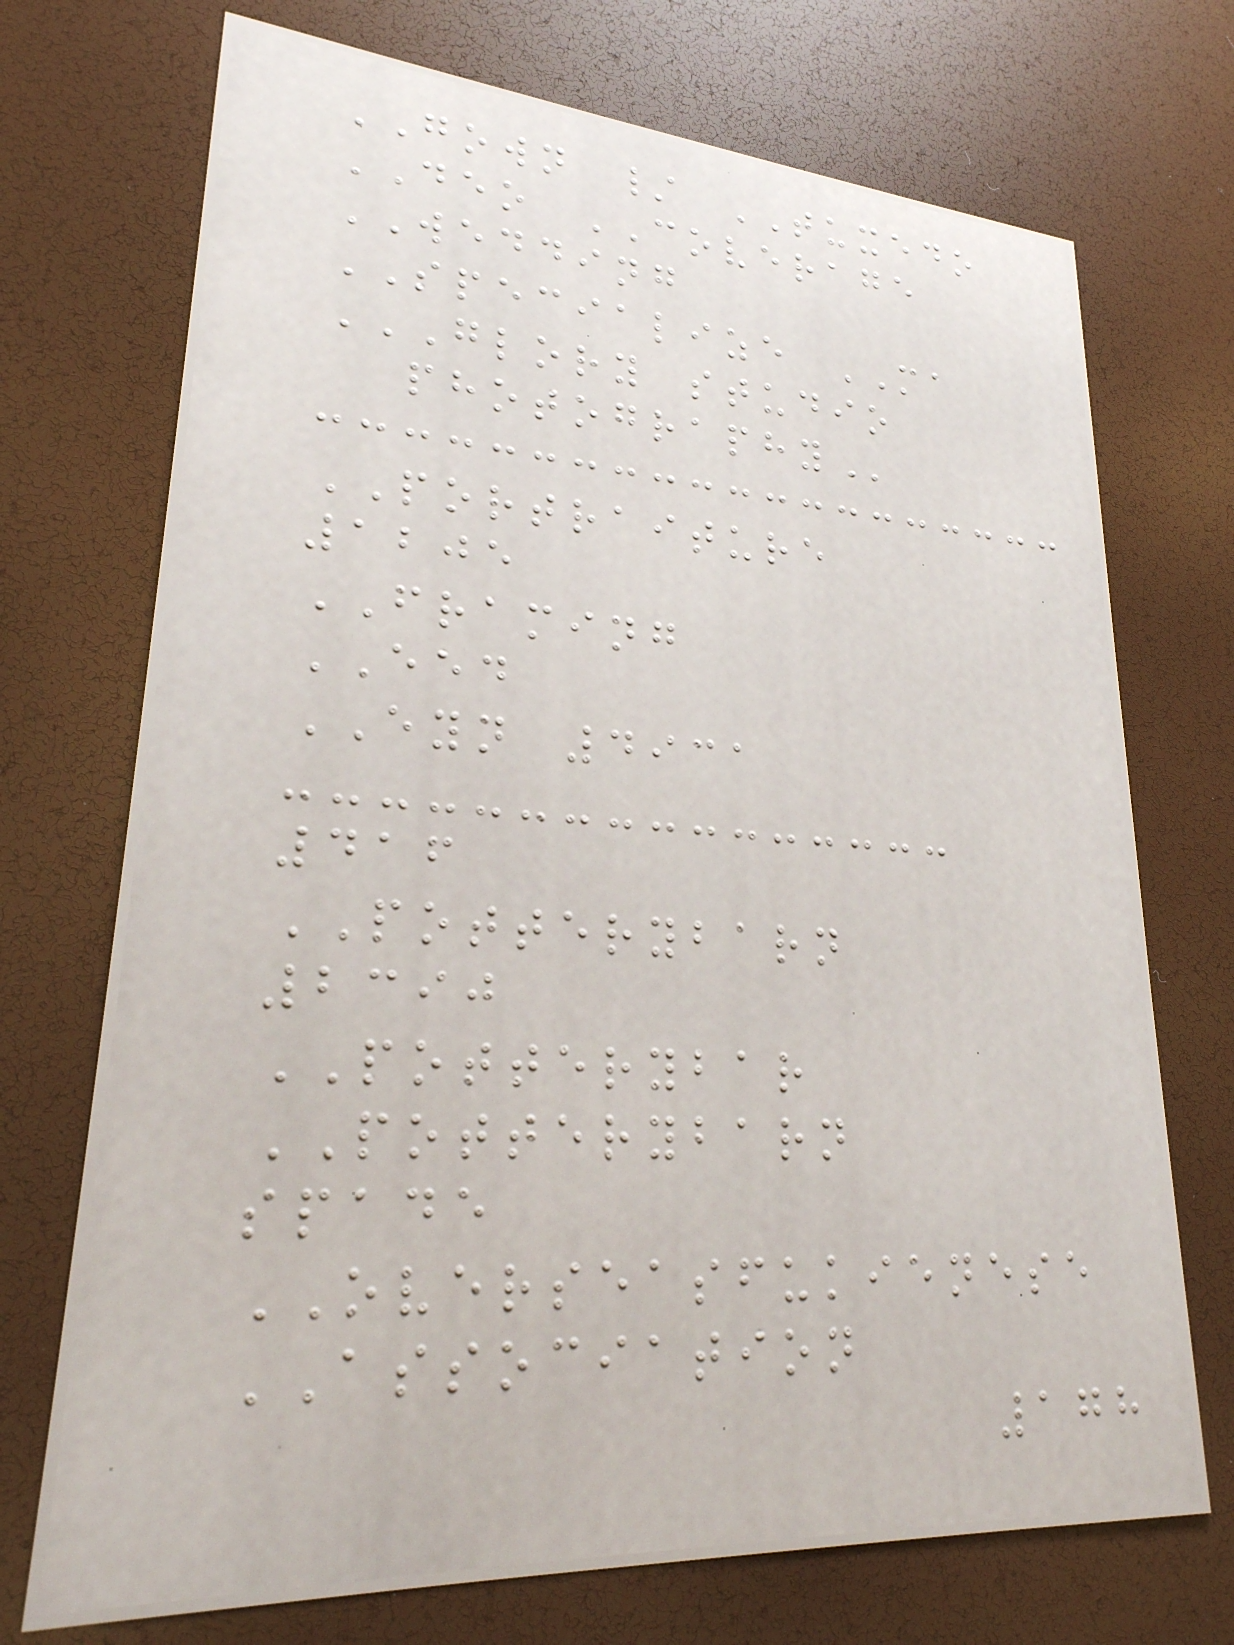GOWN / TUXEDO
DEO COVERAGE
WEDDING
SPECIALIZE MA
GLORY STUDIO
PHOTOGRAPHY
PORTRAITURE
1205
FRAMING
EED
EYN 4931
416
POTTERYBARN
2390
POTTERYBAR
POTTERYBARN
spade
OVERSEASFUKIENESE
ASSOCIATION
178
